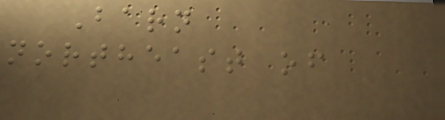Barn
northeast of
